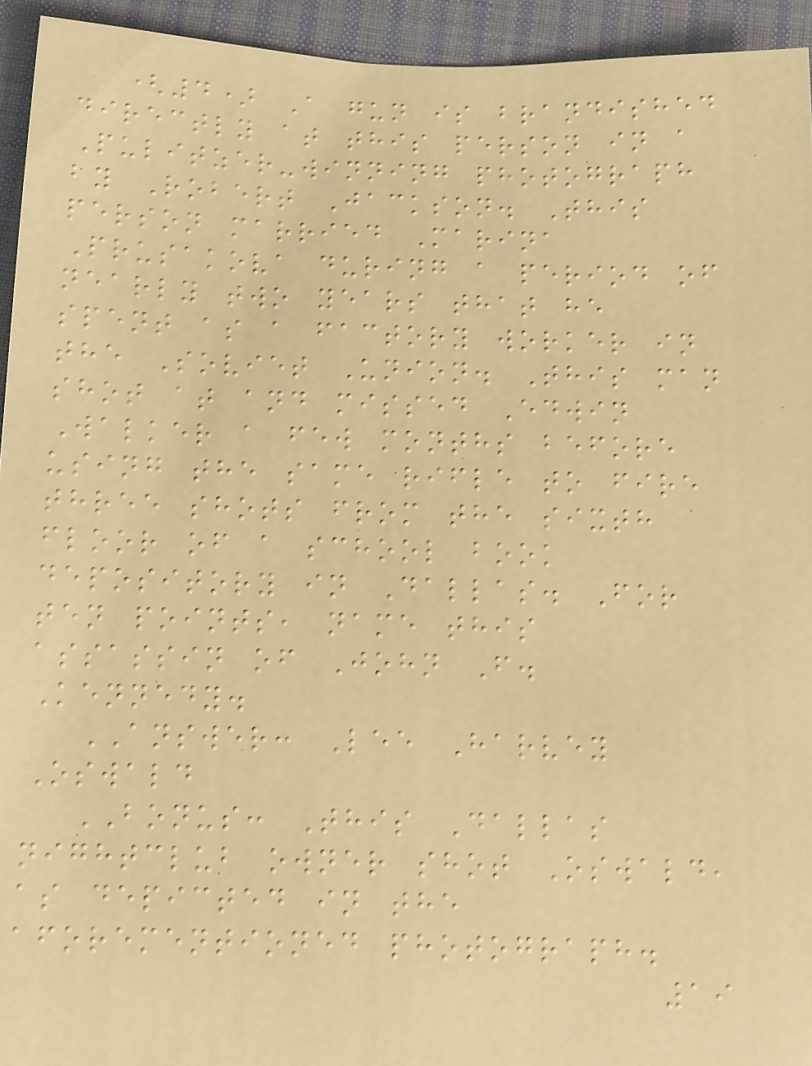(4) A gun is brandished
directly at this person in a
Pulitzer-winning photograph
by Robert Jackson. This
person married Marina
Prusakova during a period of
nearly two years that he
spent as a factory worker in
the Soviet Union. This man
shot at and missed Edwin
Walker a few months before
using the same rifle to fire
three shots from the sixth
floor of a school book
depository in Dallas. For
ten points, name this
assassin of John F.
Kennedy.
ANSWER: Lee Harvey
Oswald
BONUS: This Dallas
nightclub owner shot Oswald,
as depicted in the
aforementioned photograph.
19
